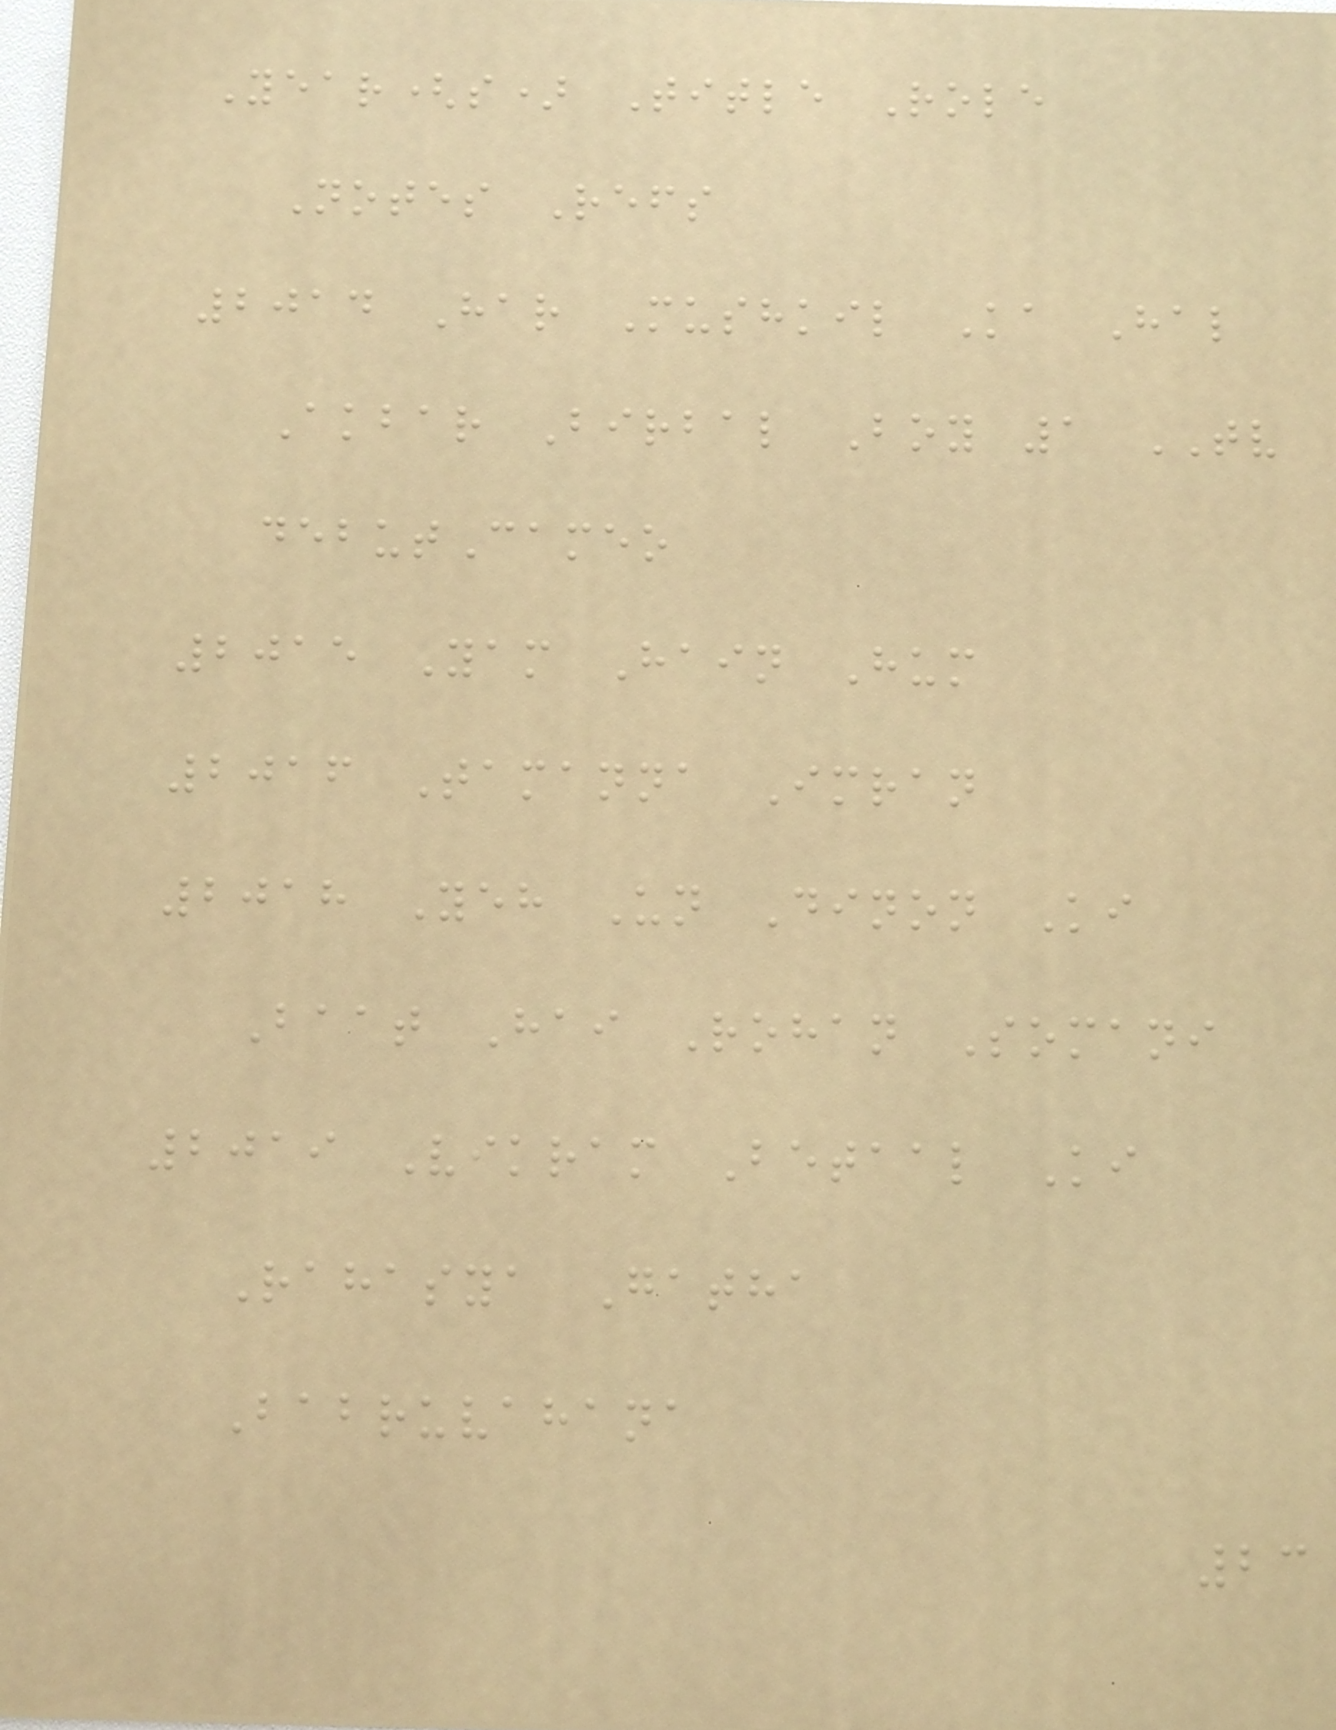Year(s) Title Role
Notes Refs
2014 Har Mushkil Ka Hal
Akbar Birbal Boy 1 TV
debutCameo
2015 Yam Hain Hum
2016 Tamanna Imran
2018 Yeh Un Dinon Ki
Baat Hai Rohan Somani
2019 Vikram Betaal Ki
Rahasya Gatha
Babruvahana
23
